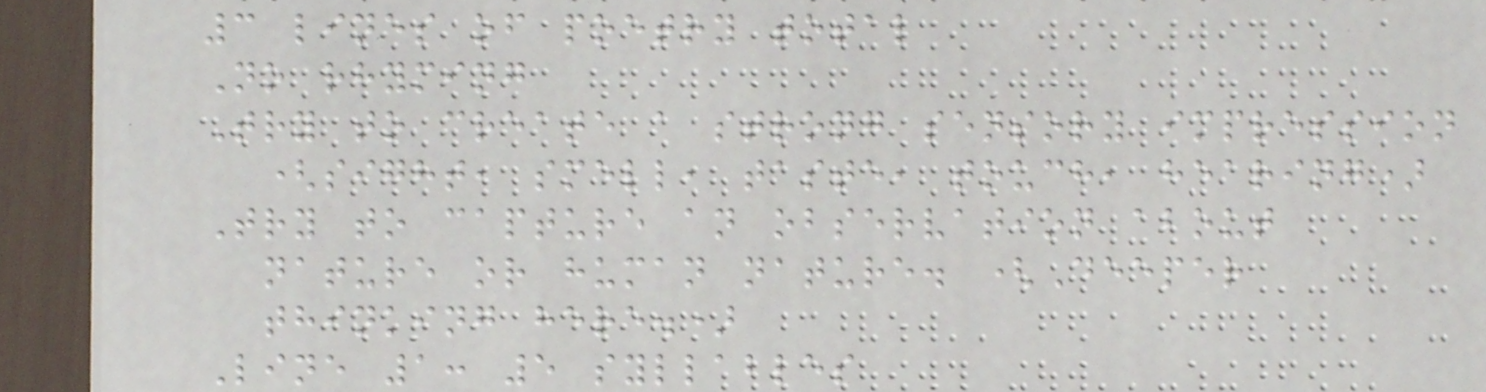3 lines of poetry total
No rhyming
Try to create a strong sensory impression
(sight, smell, taste, touch, hearing)
Try to capture an observation about
nature or human nature. (Deeper
thinking here.)
Line 1: 5 syllables
